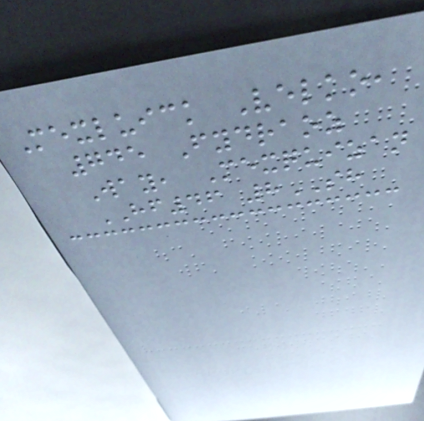Mexluick Velko,
745 Fydraoz
Way, Mexquizan
HF46 8SH
